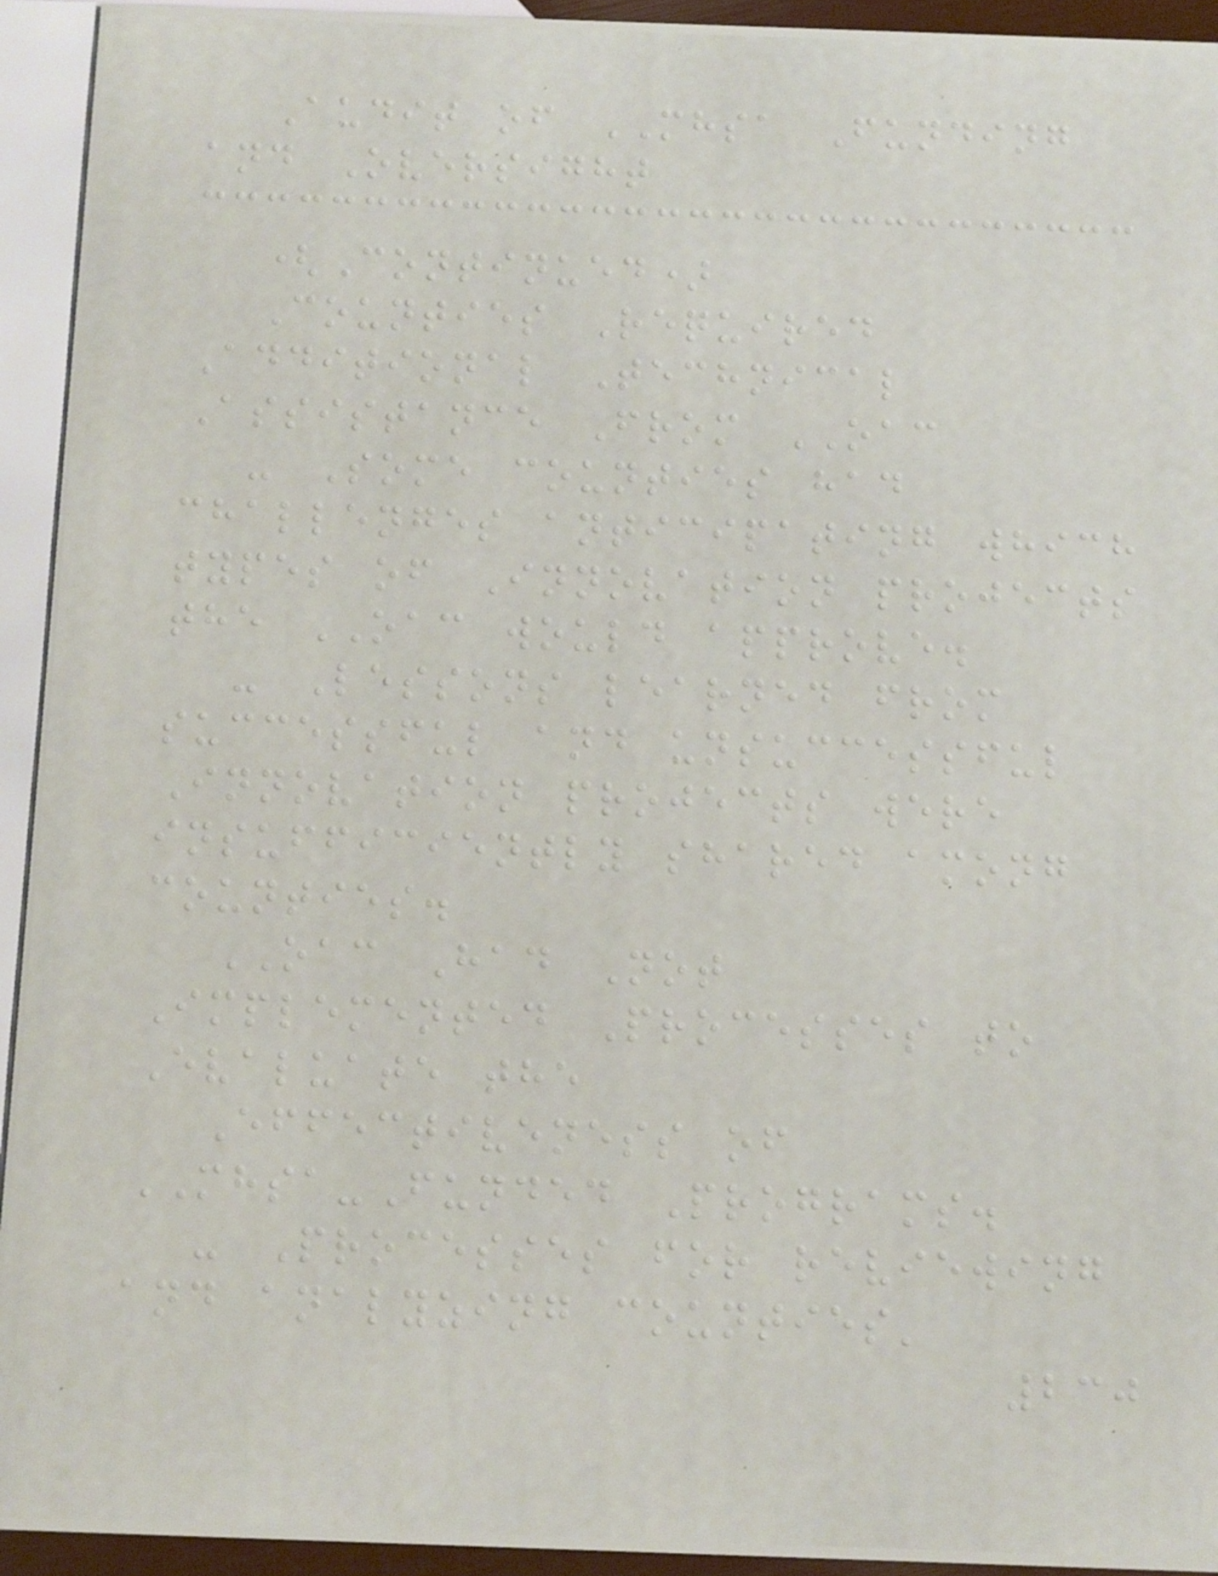Audit of MHSA Funding
and Oversight
(Continued)
Counties Required
Additional Technical
Assistance From OAC
- Some counties had
challenges anticipating which
types of Innovation projects
the OAC would approve.
- Lessons learned from
successful and unsuccessful
Innovation projects were
insufficiently shared among
counties.
OAC Had Not
Implemented Processes to
Evaluate the
Effectiveness of
MHSA-Funded Programs.
- Processes for reviewing
and analyzing counties'
230
